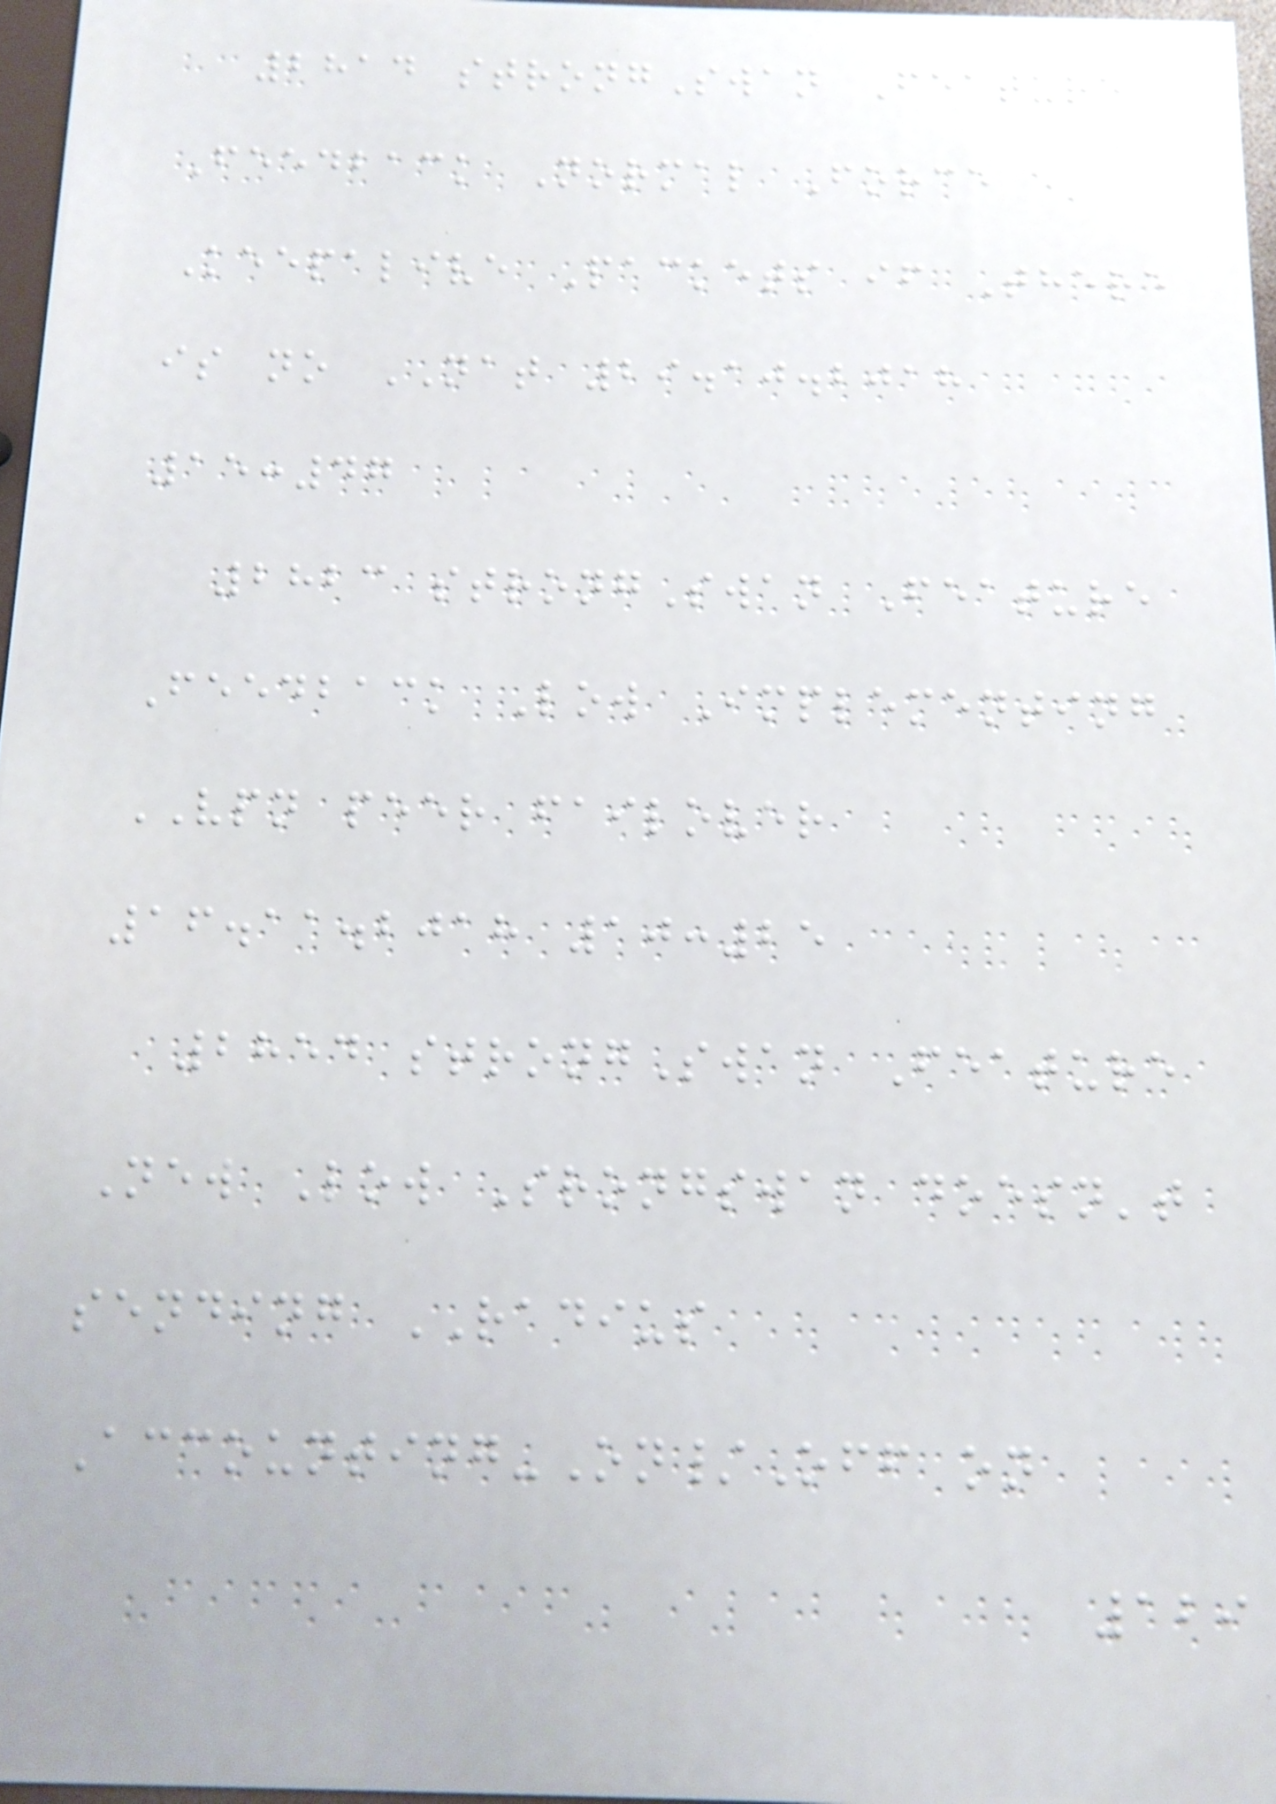2814 strongSwan Feature
Feedback Normal Force
Keepalive Packets if There
is no NAT 29.10.2018
15:47
2823 strongSwan Feature
Feedback Low Implementing
VPN peer failover
16.11.2018 10:25
2854 strongSwan Feature
New Low Srongswan doesn't
sending RADIUS
Accounting-On/Off on
129
